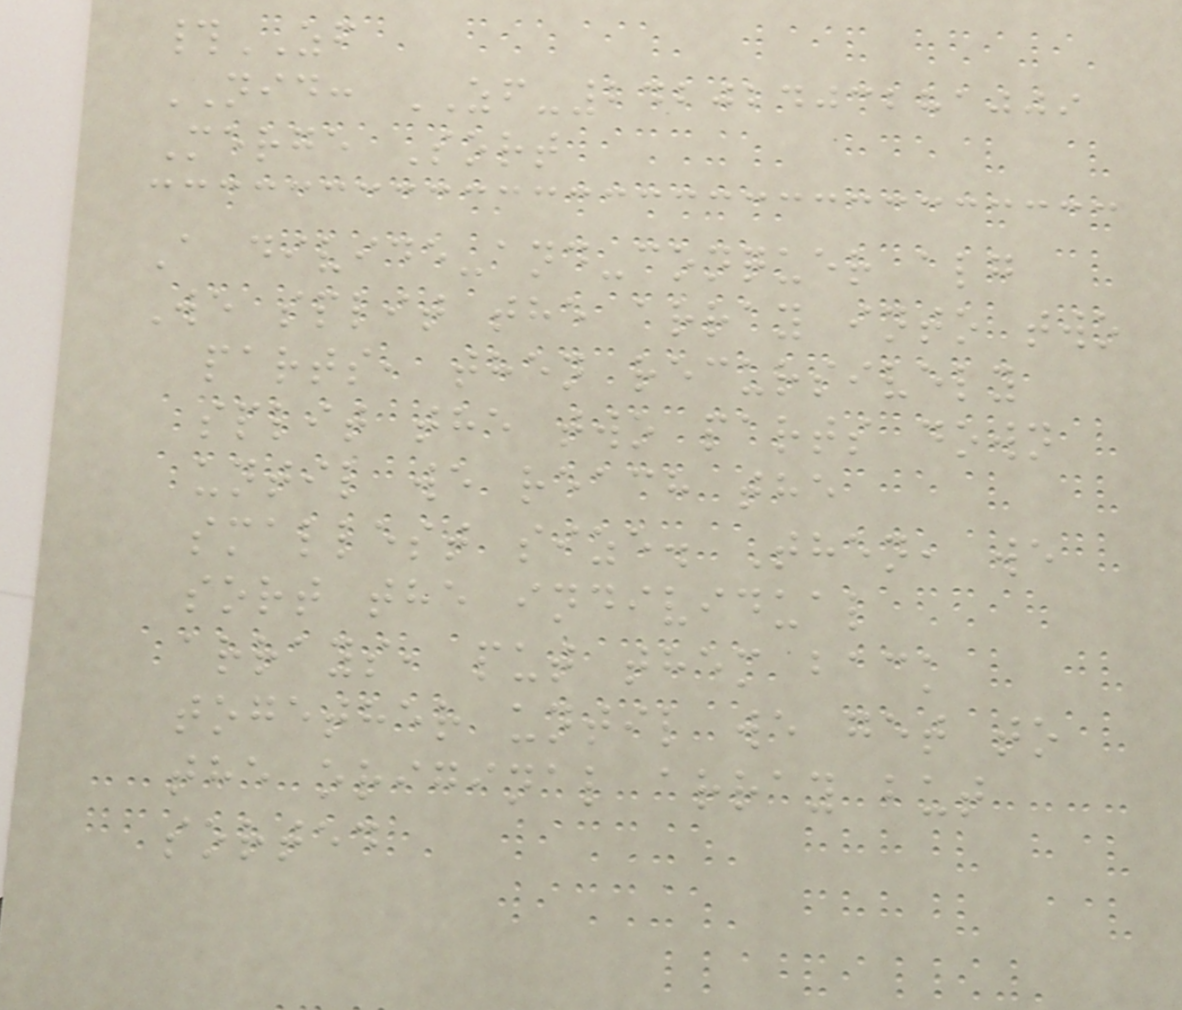#ZF
NID: ZF-24202403281009
Merge Sort
A divide-and-conquer alg
We split the array into two
parts, then recursively
split the two parts down
until we reach the
smallest size. Then, we
sort the individual
arrays, put them back
together until we get to
the original array but
sorted
